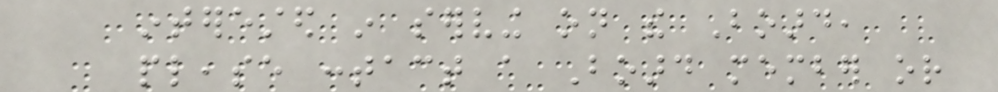interested in serving on the Board,
please contact a Board member or
